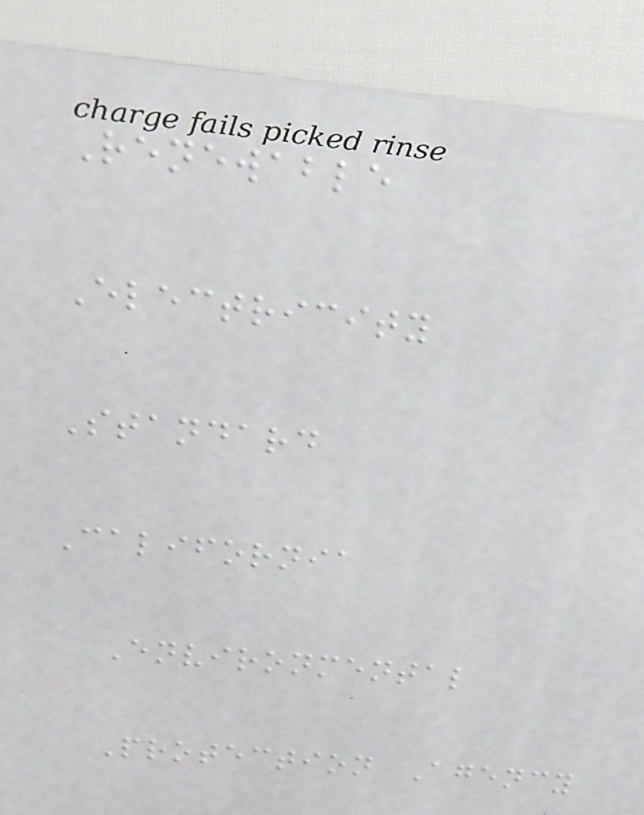Renewable
Electricity
Standard
California
Environmental
Protection Agency
